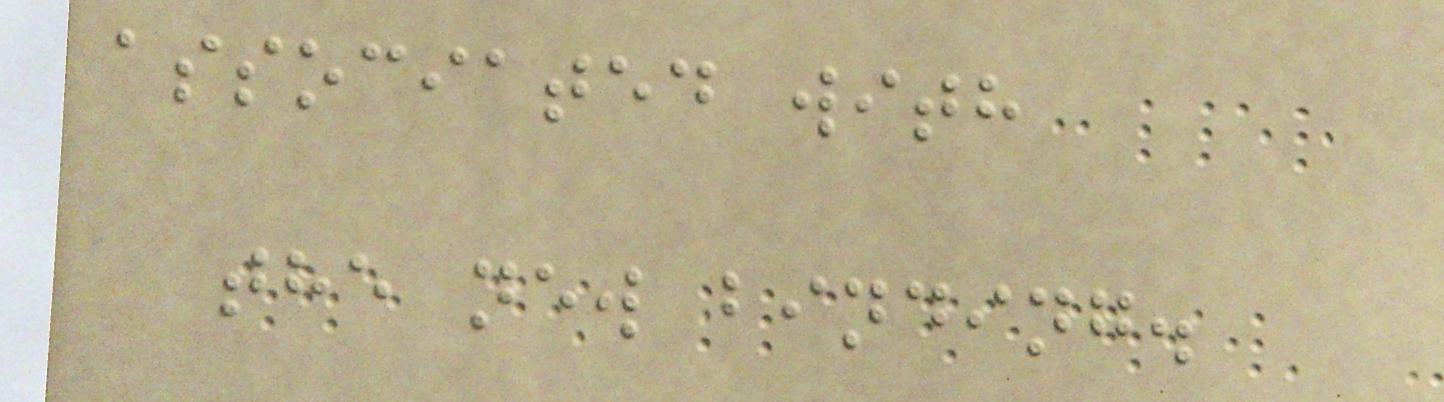associated with
the new binding.
